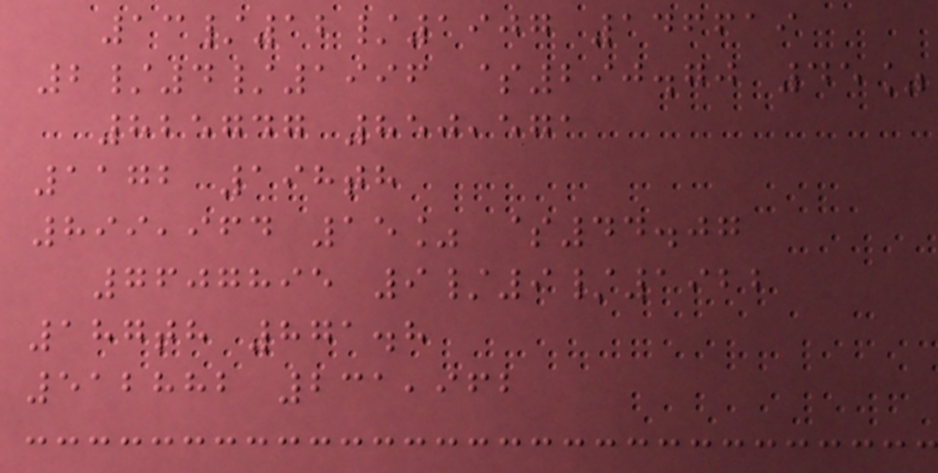13/12/1907 146619
2/4/1996 $290.70 45%
825747 850,571
1172 198th
899,964 15% $44.07
7607895 9/9/1922
187th 871.8
512882 231,962
